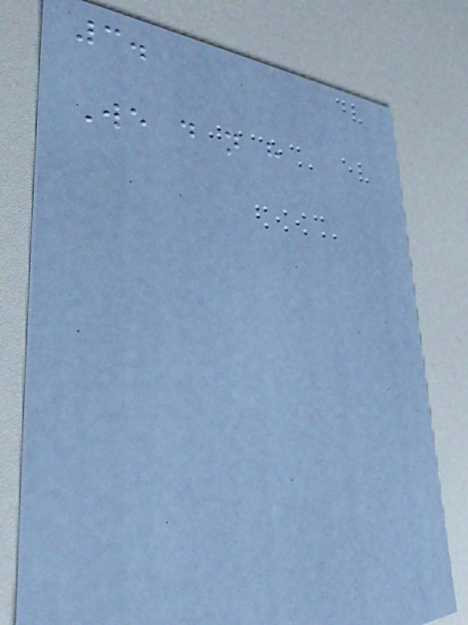3.
We do not have
